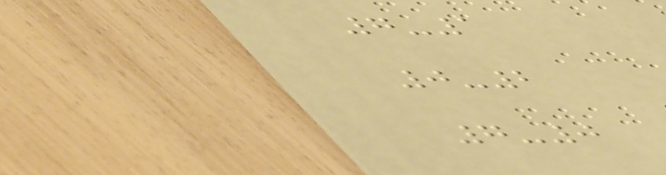7-1
0-2
7-0
